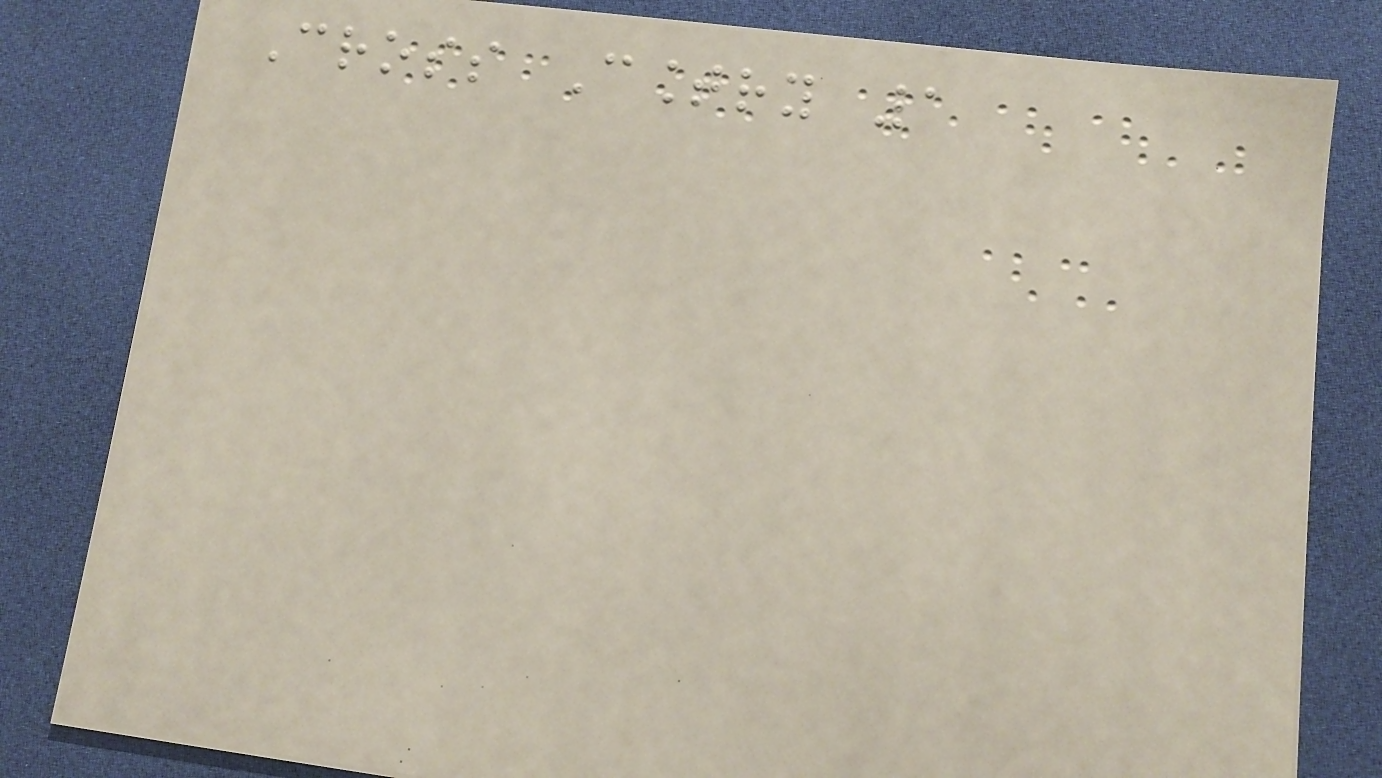Cross Country 1
